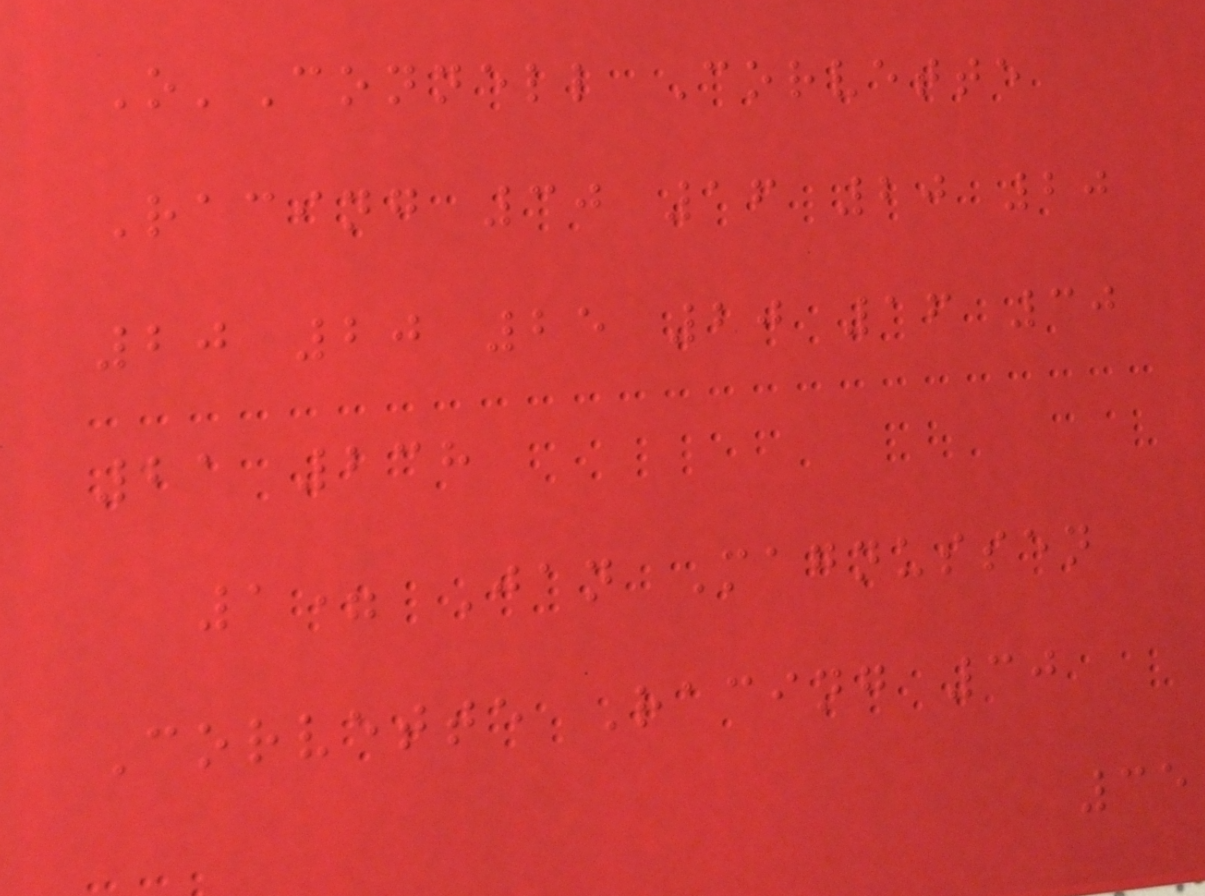O'Connell Corvette
Racing 30 16 20 20
20 20 25 20 16 30
21 238
1= Jan Magnussen
Corvette Racing 30
35
